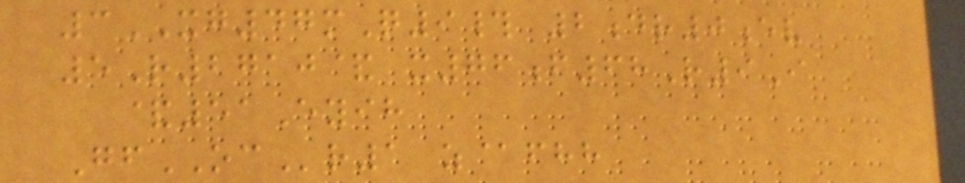3XG47mQ9# 2dr0ev
5R2710& x76f68R9I
&51Eyih
GfOCr1 z@fhh
